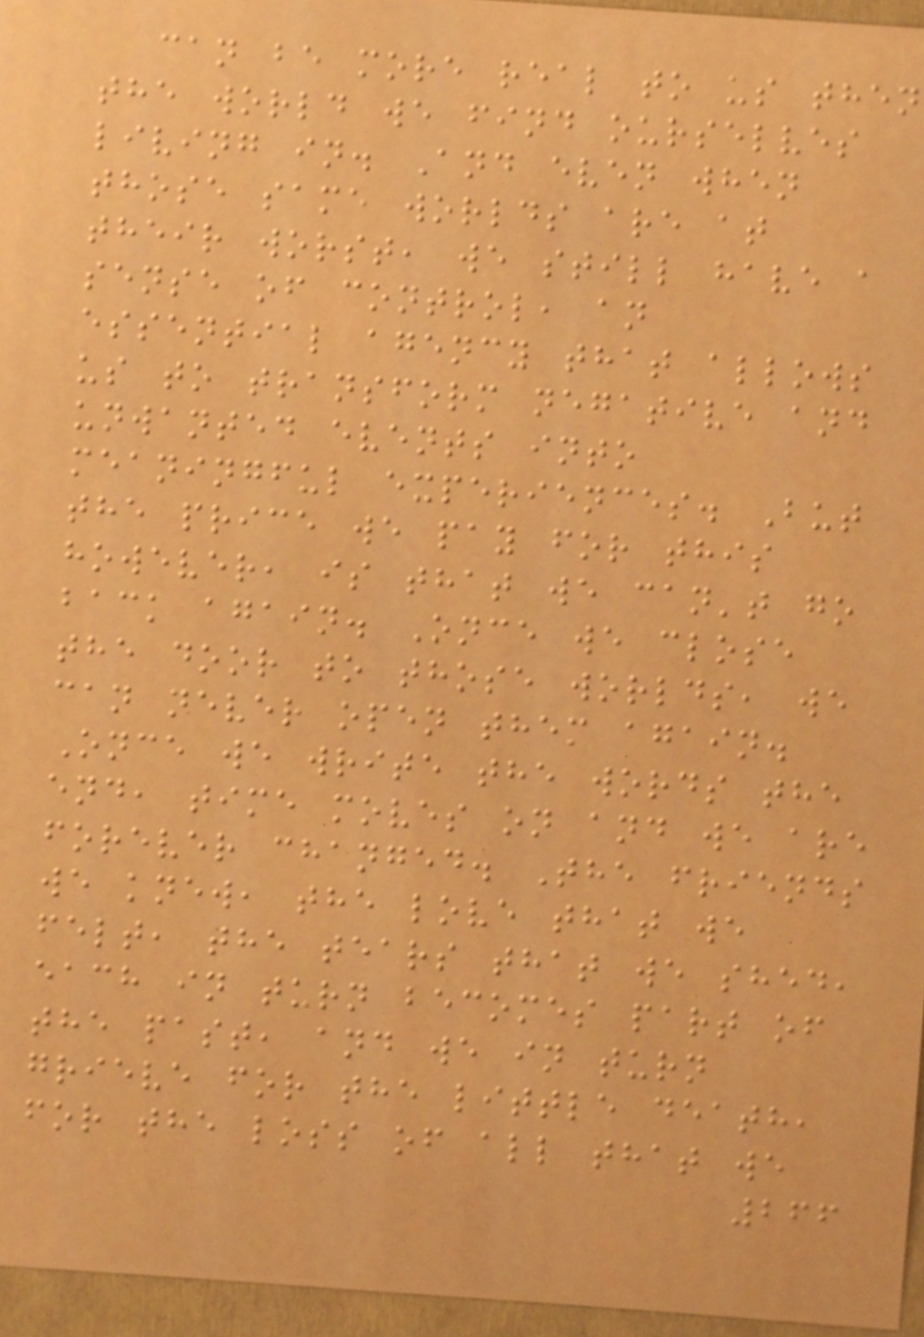can be more real to us then
the world we find ourselves
living in. And even when
those same worlds are at
their worst, we still have a
sense of control, an
essential agency that allows
us to transform negative and
unwanted events into
meaningful experiences. But
the price we pay for this
however, is that we can't go
back again. Once we close
the door to those worlds, we
can never open them again.
Once we write the words the
end, time moves on and we are
forever changed. The friends
we knew, the love that we
felt, the tears that we shed,
each in turn becomes part of
the past, and we in turn
grieve for the little death,
for the loss of all that we
266
